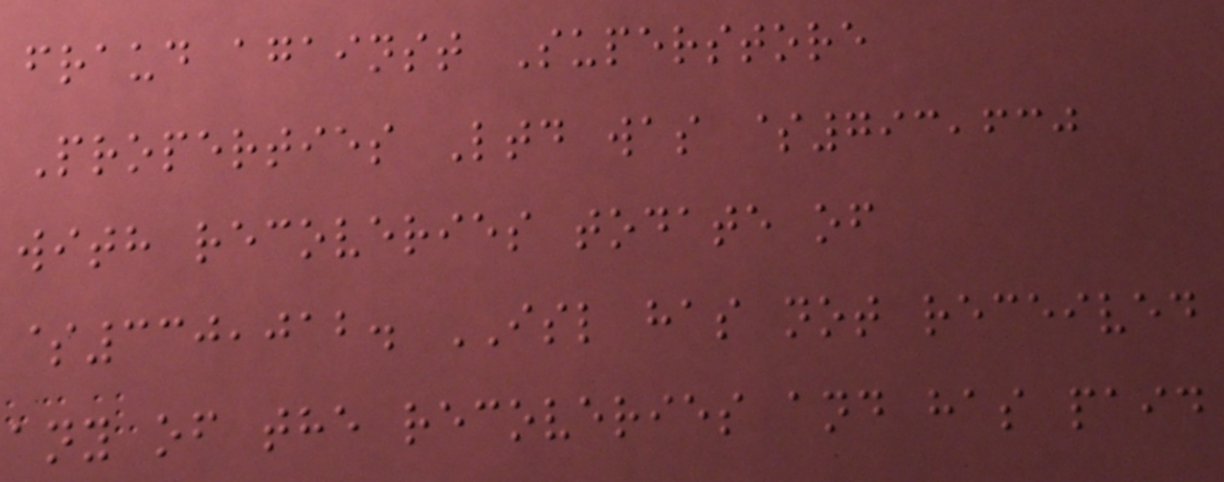fraud against Superstore
Properties Ltd was $793,630
with recoveries todate of
$330,012. ISL has not received
any of the recoveries and has paid
